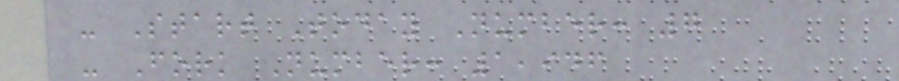- Start Today Number: 7
- Fork Number: 1,946
